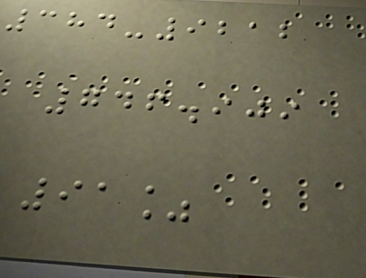384-9212
746.909
91%
